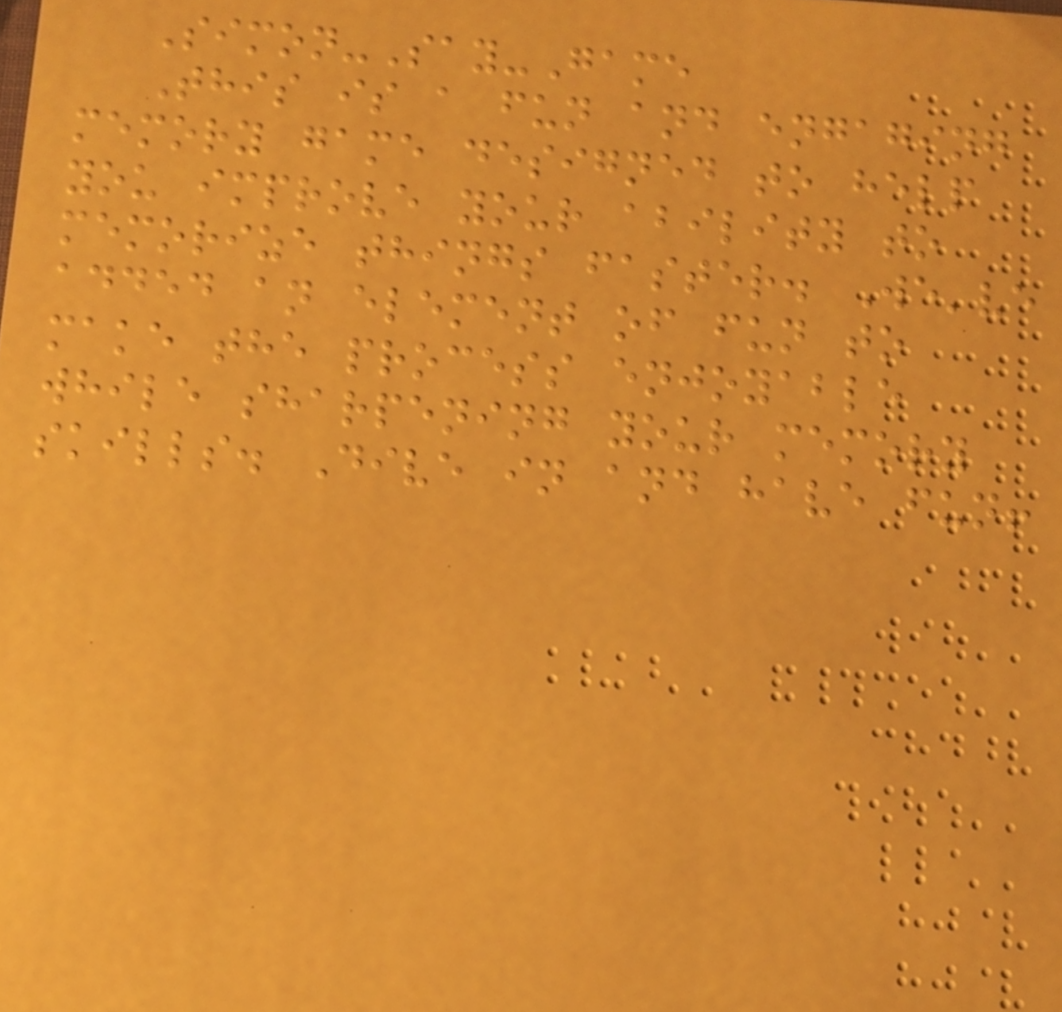Simon-Say-Game
This is a fun and engaging
memory game designed to help
you improve your ability to
memorize things faster. We've
added an element of fun to
make the process enjoyable
while sharpening your memory
skills. Dive in and have fun!
